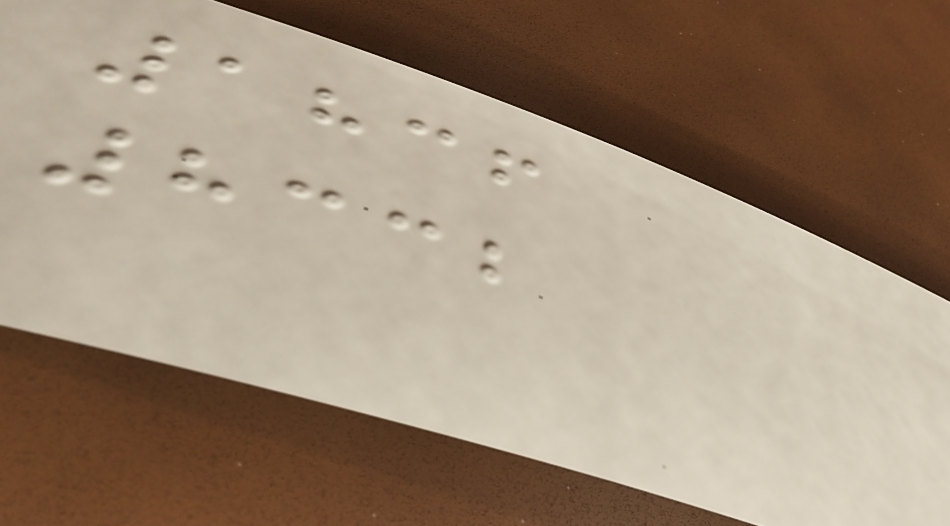1836
8332
